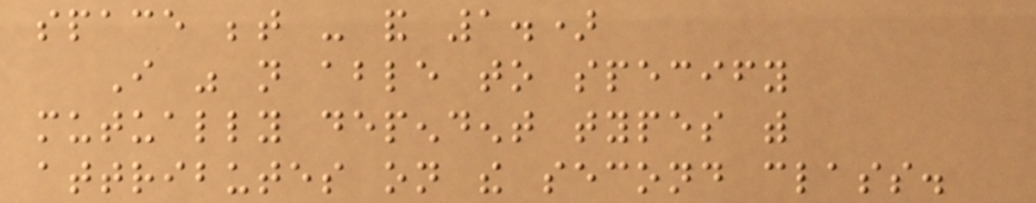space between - and 1.)
I was not able to specify
mutually dependent types with
attributes on the second class.
